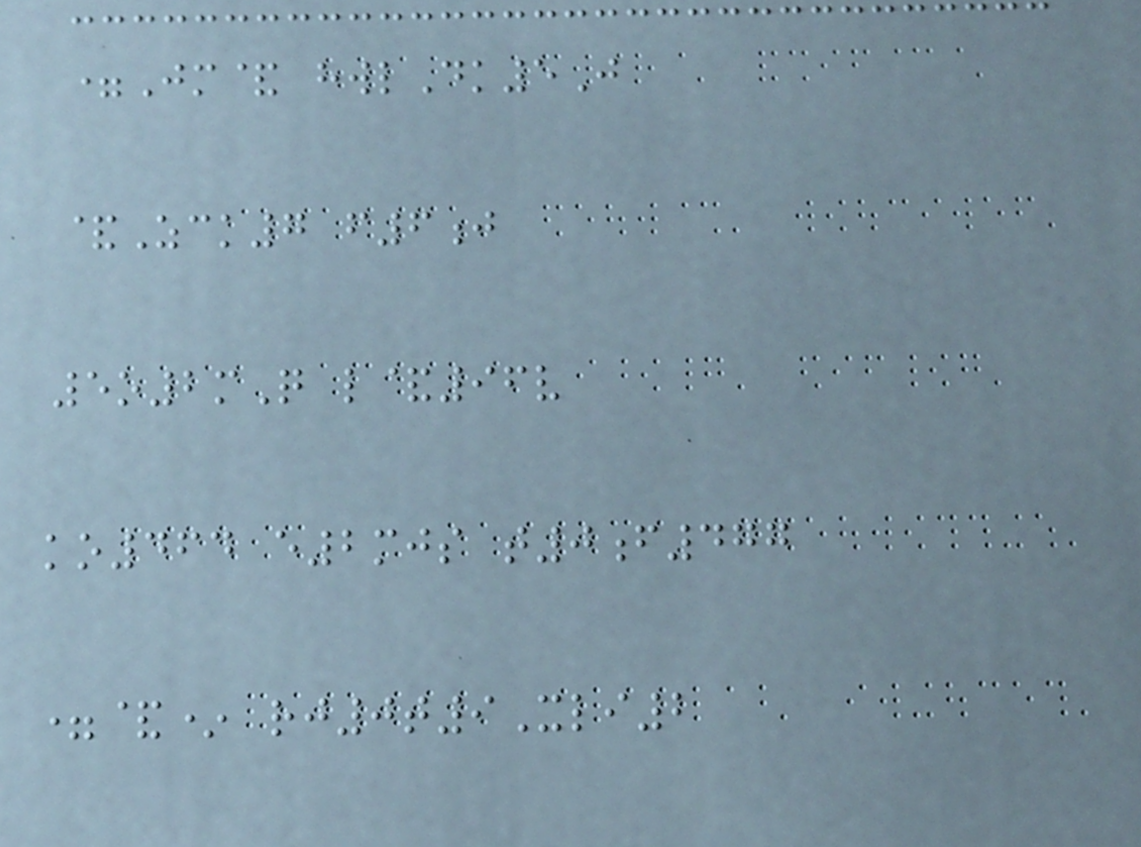=Jm& hwlDk5J
&Zck7 f6j
5o2mQ l&96v
ko464 e2mjs t0f477
=&* rj0t9Xli2
